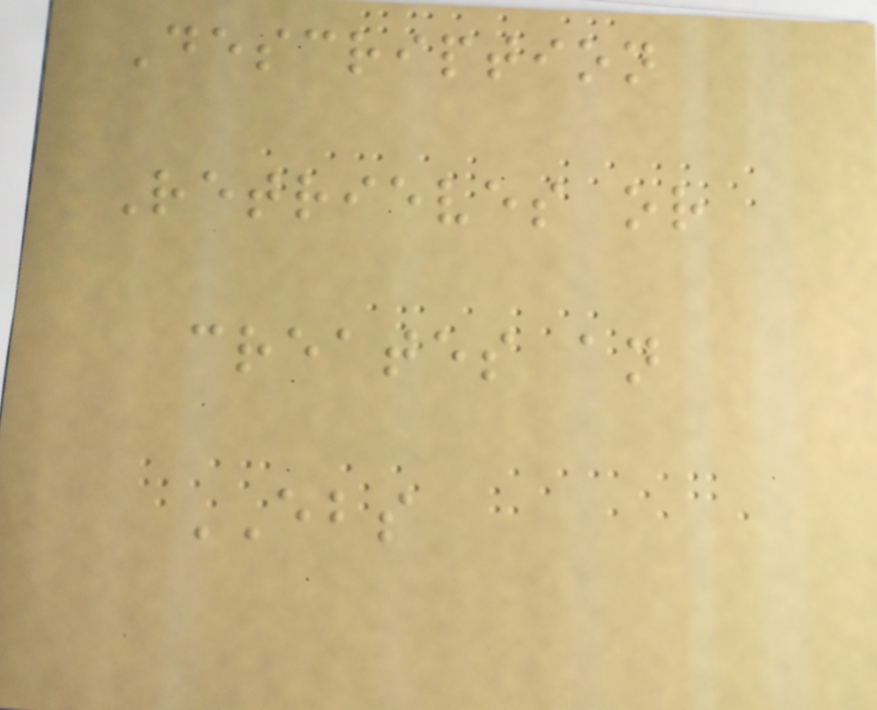Description
Retrieves or
creates an
EBS
